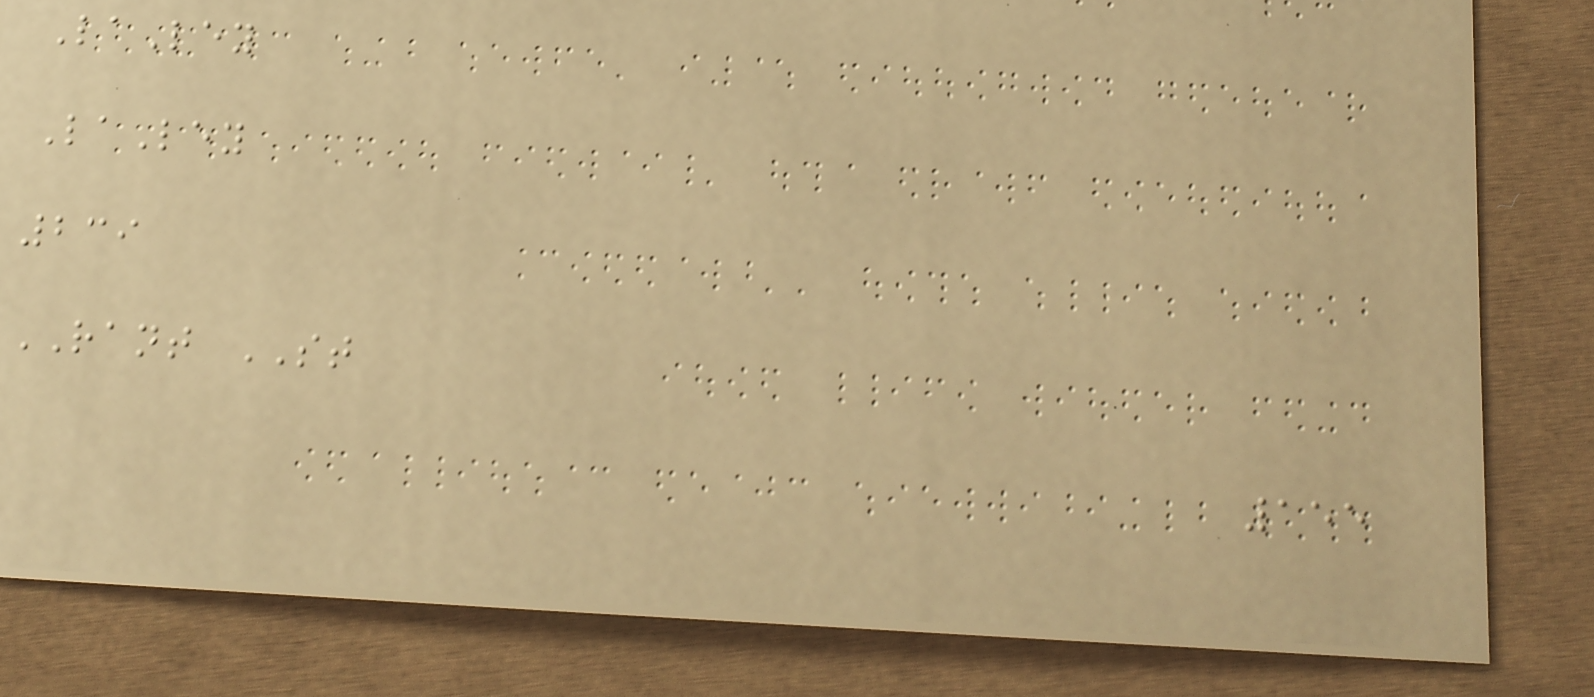LaLey
LaLey
239
RANT ST
155
